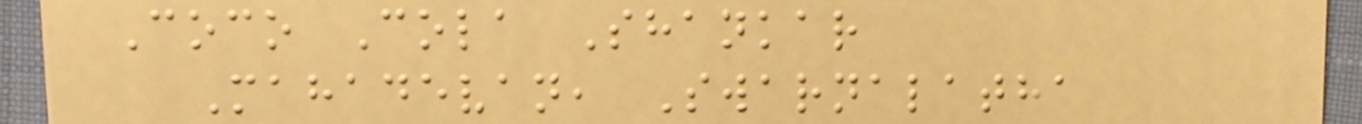Coco Cola Shankar
Mahadevan, Swarnalatha
